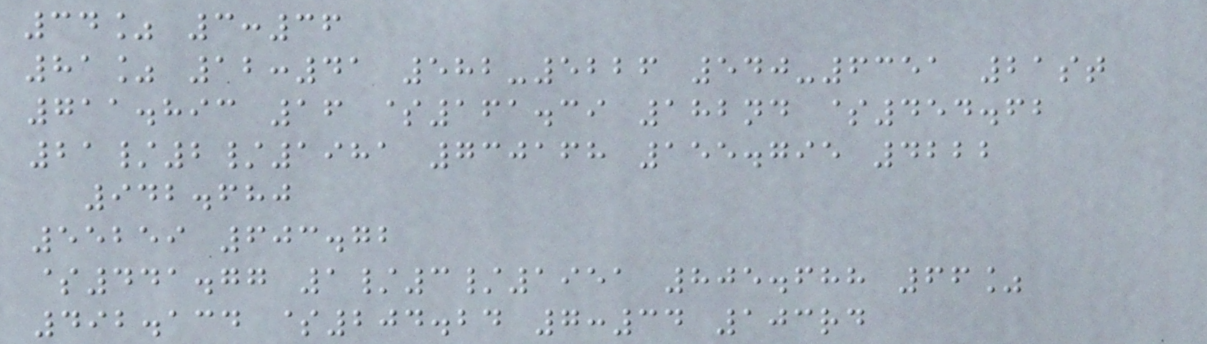34% 3:36
81% 12:41 582-5226 540-6351 21st
711.893 16 $161.39 182nd $454.62
21/2/1981 730168 155.795 4222
942.680
55259 603.72
$441.77 1/3/1951 805.688 66%
492.134 $204.24 7:34 103rd
